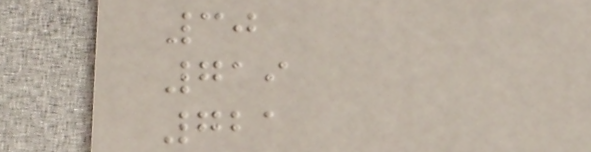30
719
721
